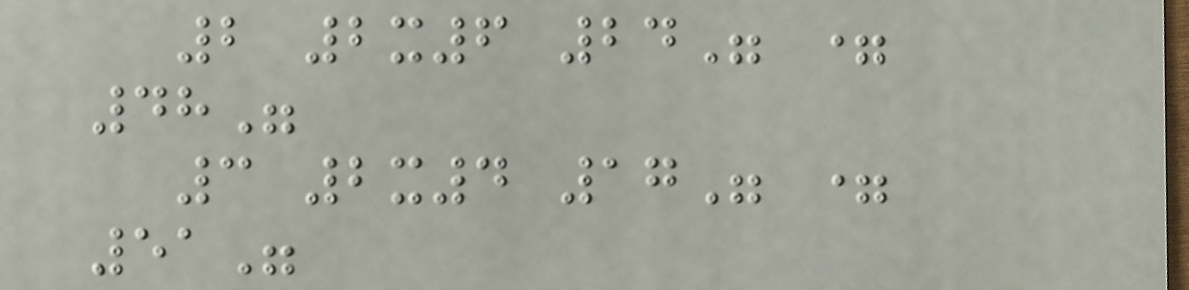2 2x6 24" =
48"
3 2x4 17" =
51"
